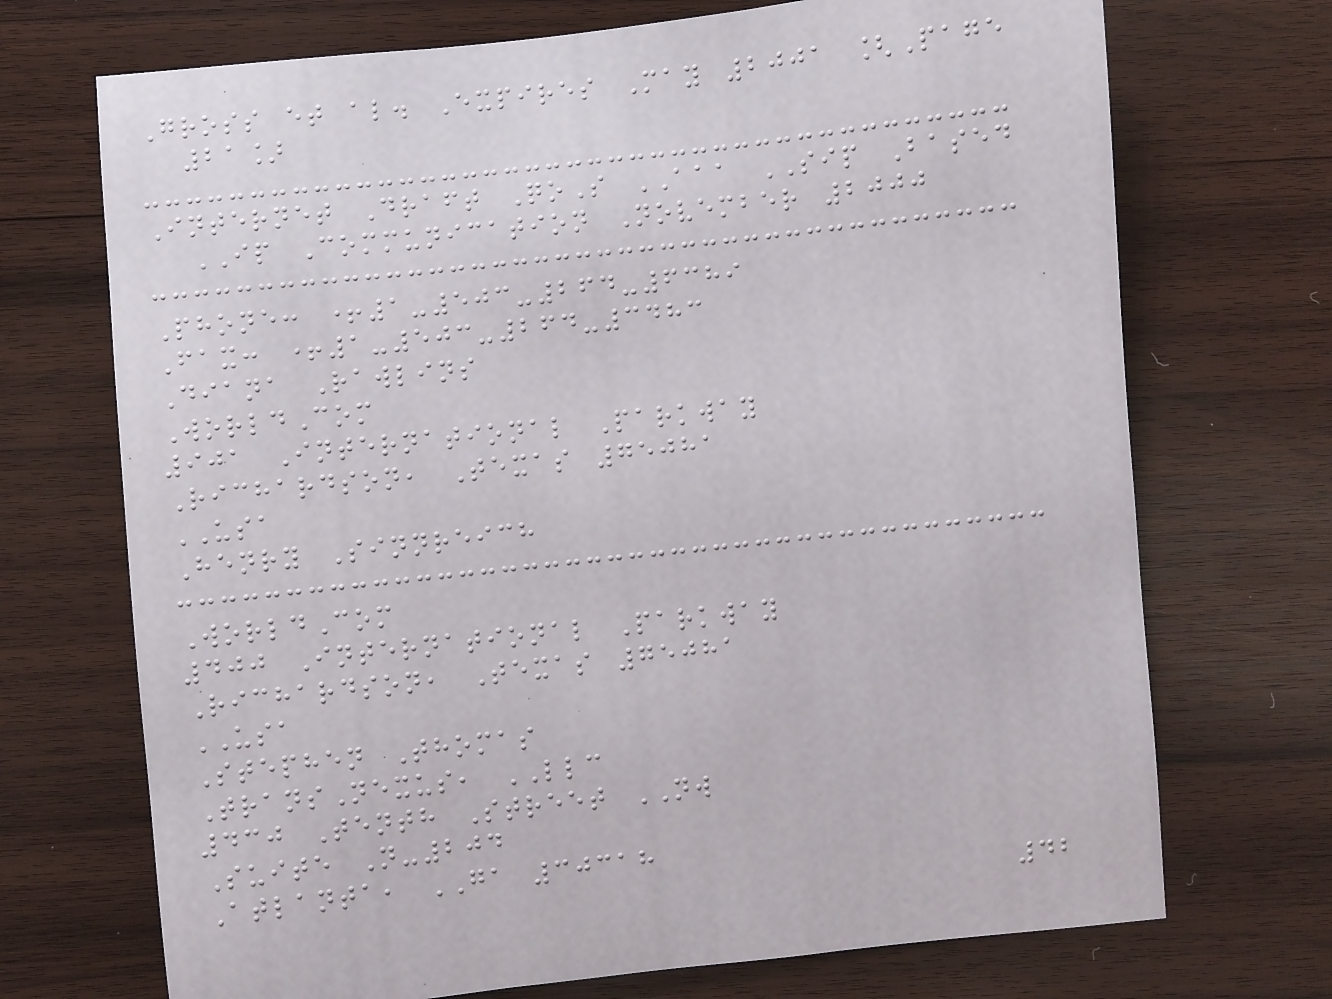Gross et al. Expires May 2001 [Page
21]
Internet Draft QoS AAA SIP Based
IP Communication November 2000
Phone: +1-503-264-6389
Fax: +1-503-264-3483
Diana Rawlins
WorldCom
901 International Parkway
Richardson, Texas 75081
USA
Henry Sinnreich
WorldCom
400 International Parkway
Richardson, Texas 75081
USA
Stephen Thomas
TransNexus, LLC
430 Tenth Street NW
Suite N-204
Atlanta, GA 30318
42
